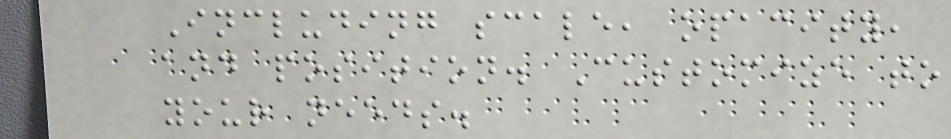Including scale, opacity,
and position. Customize to
your needs.
